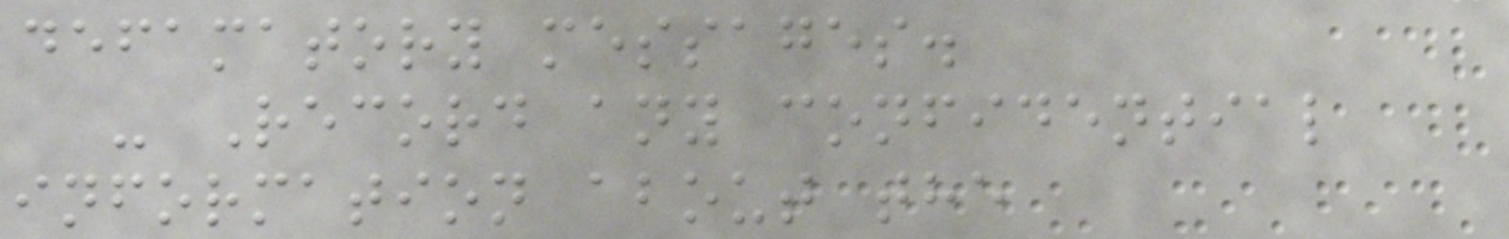defamatory messages.
- Record any confidential
information about the
